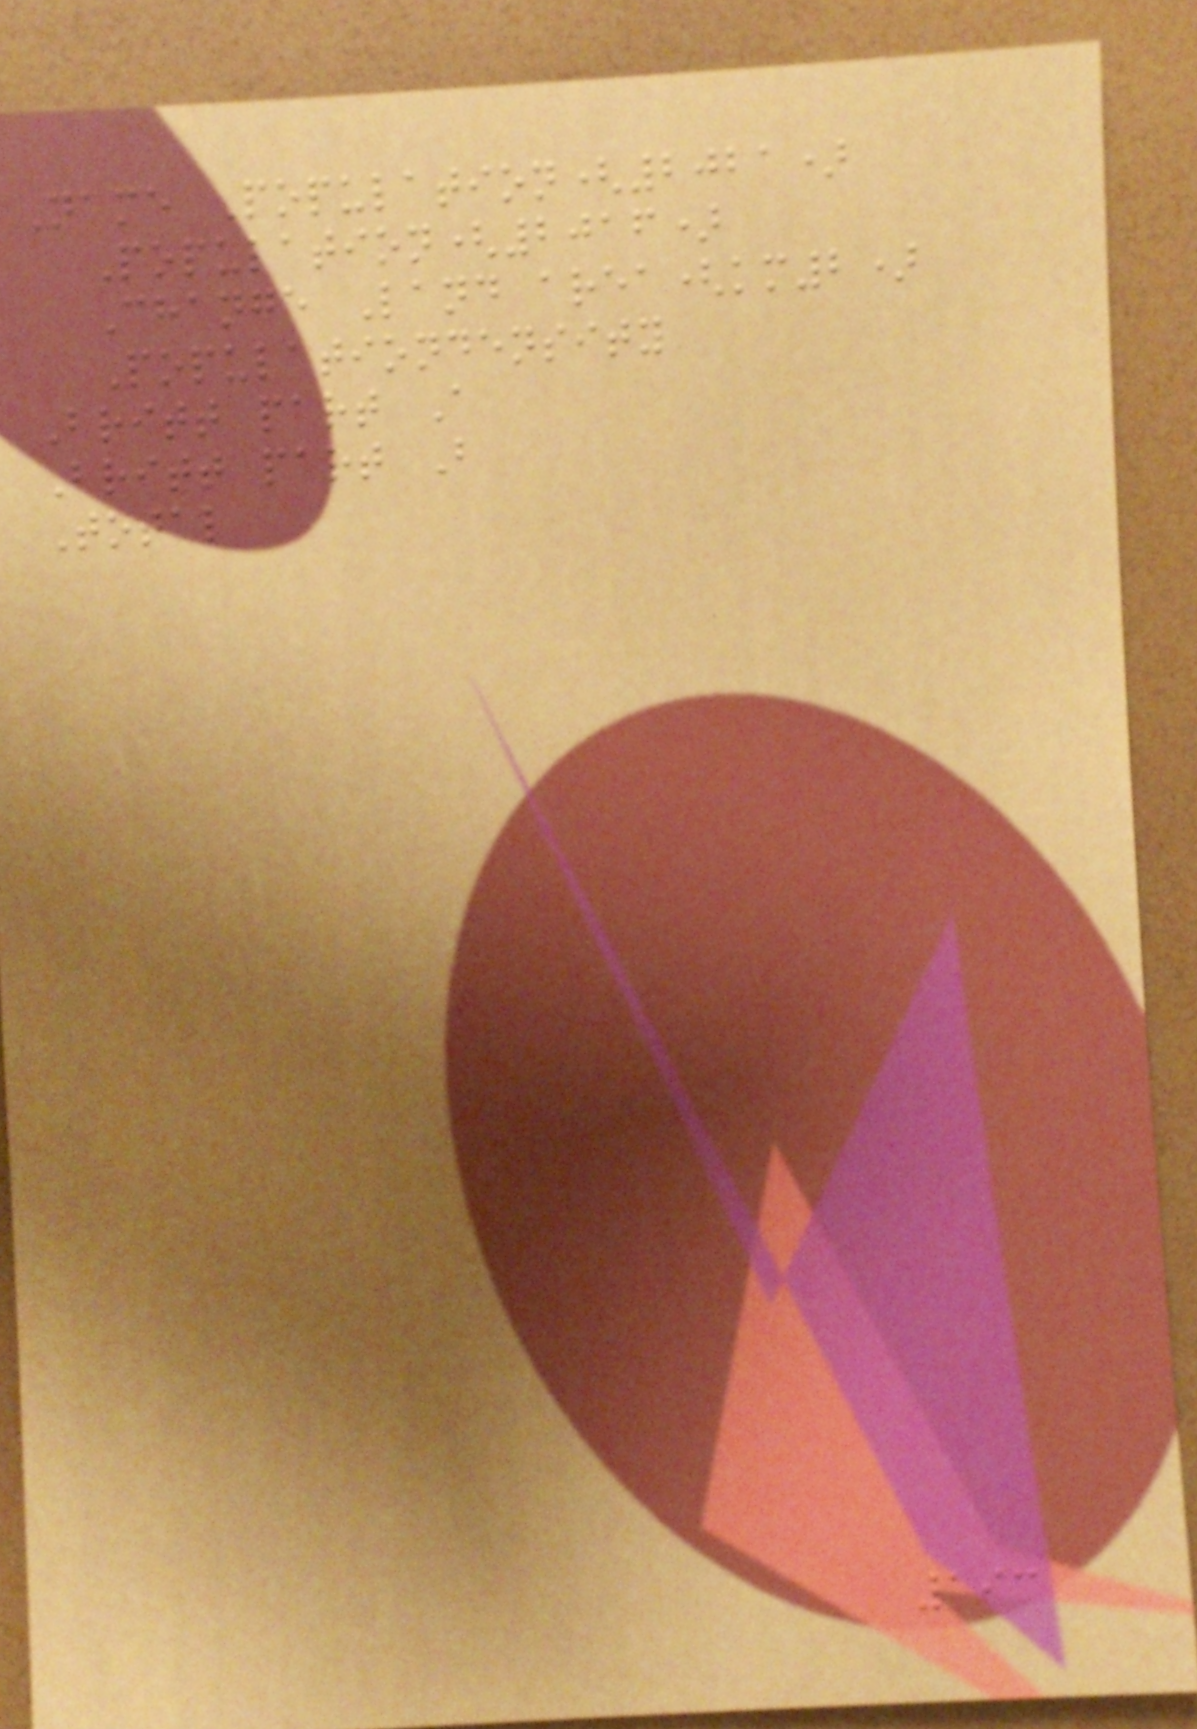Name Population(2021)
Population(2016)
Change Land area(km2)
Populationdensity
Britt part A
Britt part B
Total
193
